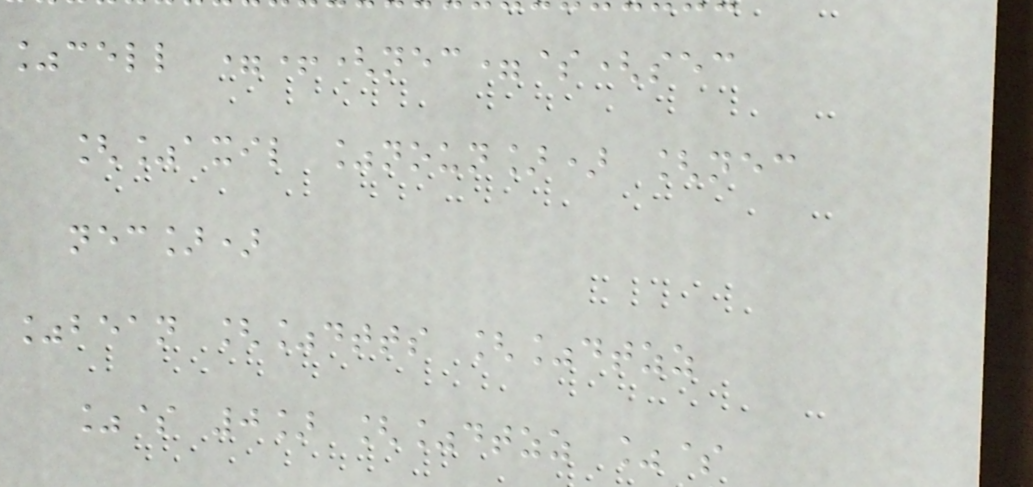%cell =+(nec=$(sec
[%axil %noun]) [nec
nec])
%bean [%dtts [%dtzz
%$ 0] [%dtzz %$
